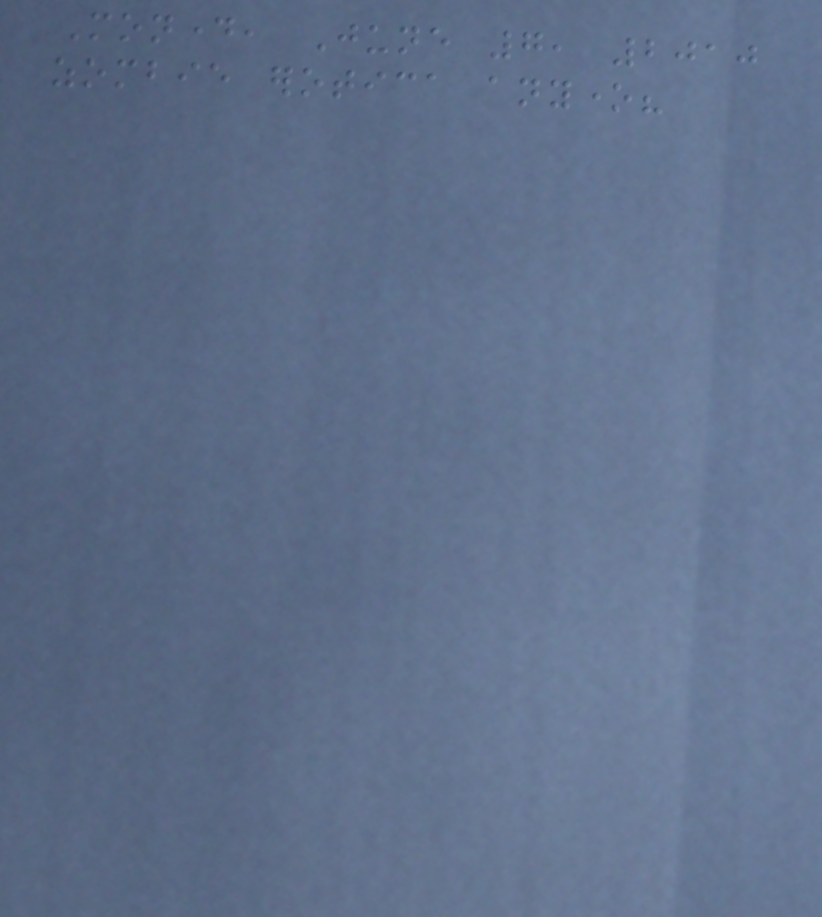Monday, June 7, 2010
zombie erotica anyone?
